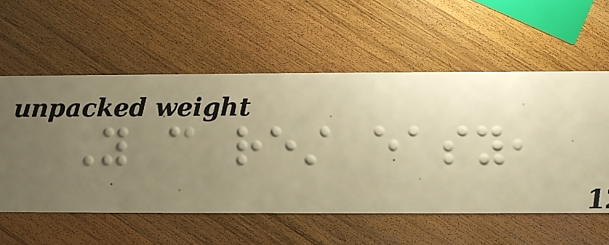You can rest easy,
